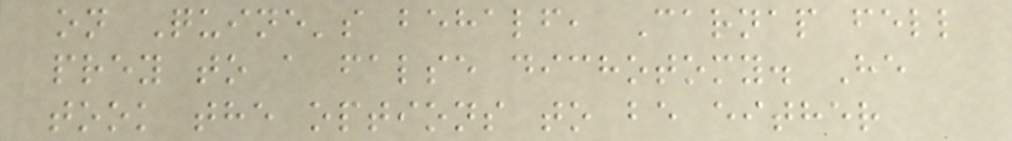on Quine's behalf, Carnap fell
prey to a false dichotomy. He
took the options to be either
